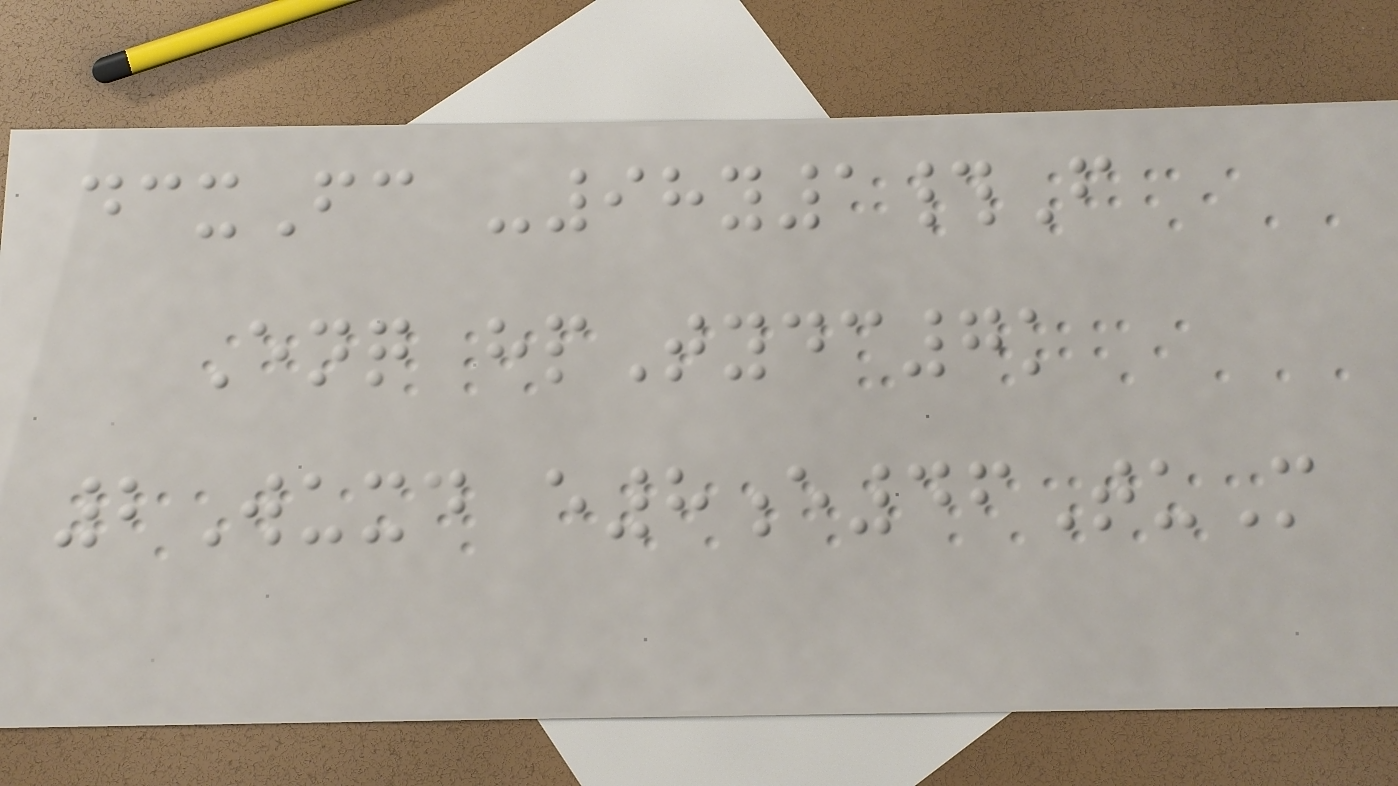dcxFc -98y1#F
Enq hpTydc7k
2Wuxd e8e46TuM
